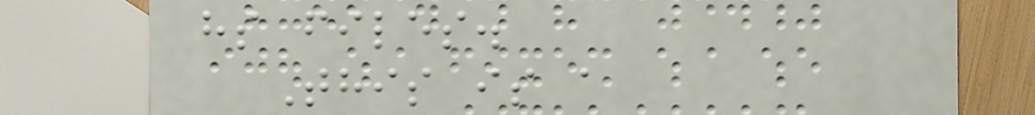hs files.
This is a
